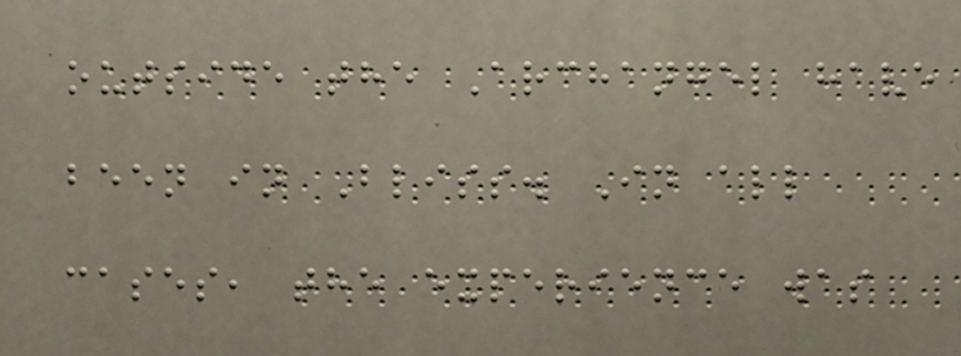outside the Archangel have
been in Bliss. In all
cases, the experience was
